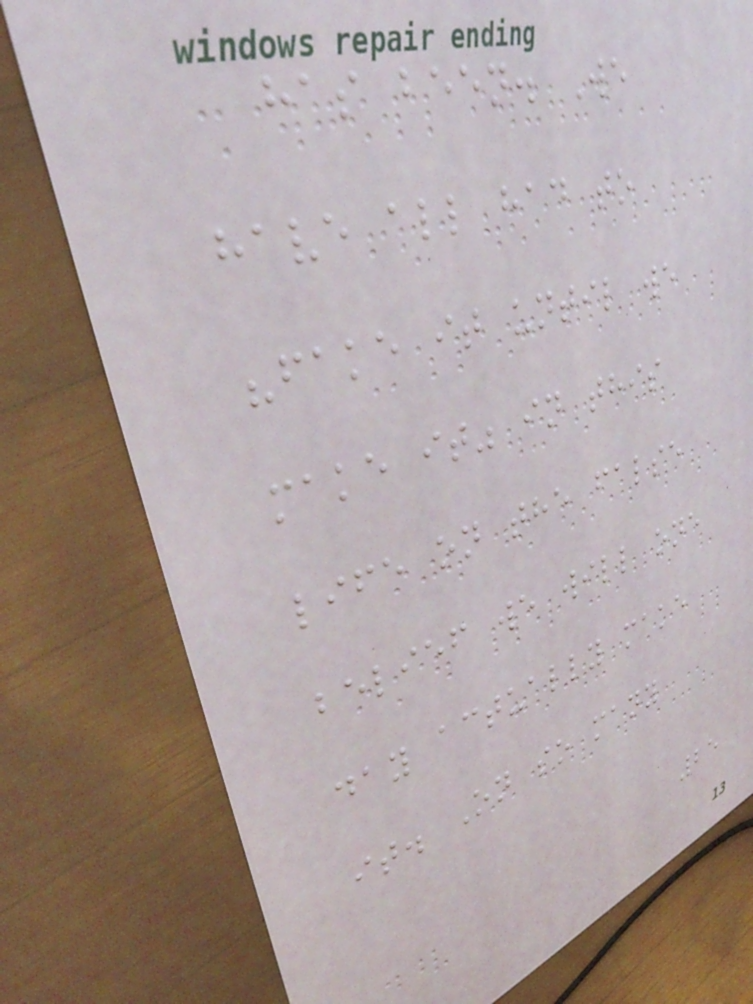has been. We
have all had to
"fake it until we
make it" in this
life on the false
belief we will one
day actually make
it. On so many
25
